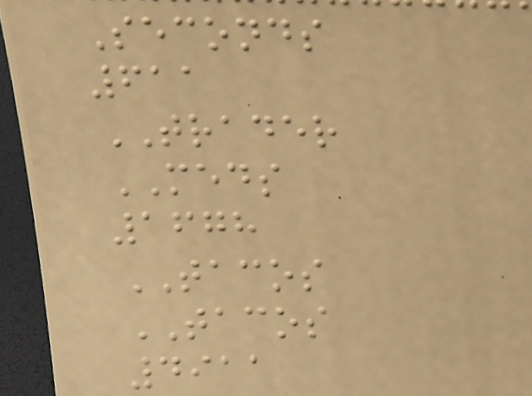Seconds
611
TRADER
MEDS
1678
TACOS
TACOS
4911
